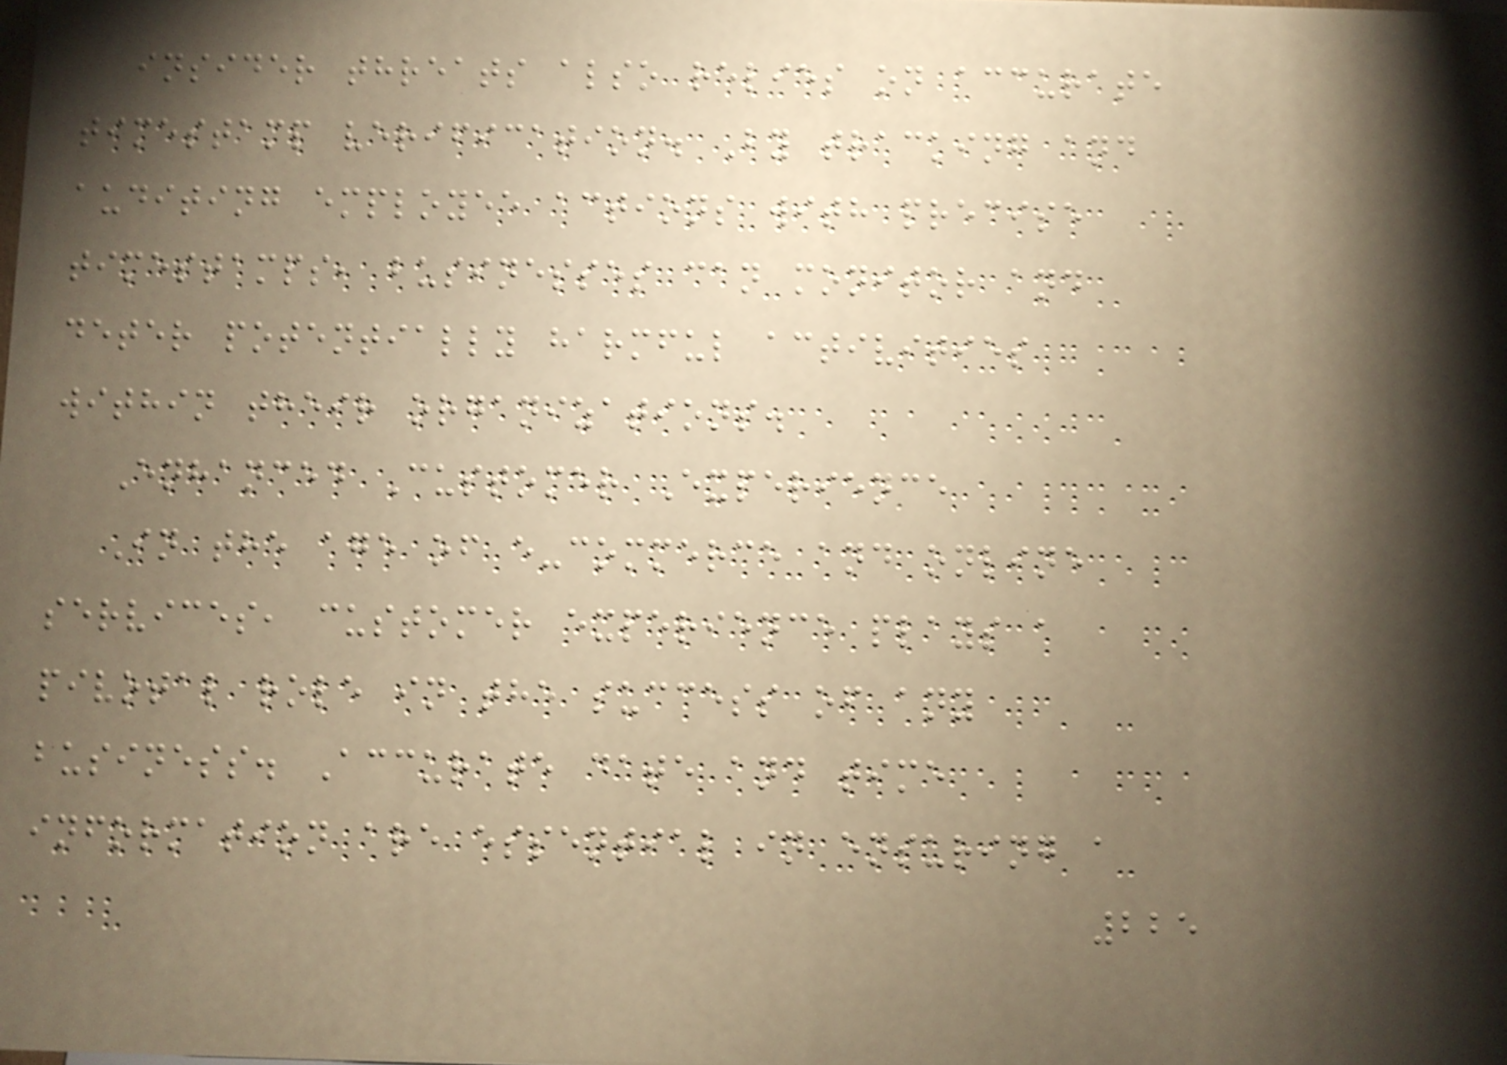insider threats also relies on accurate
timestamp verification. By tracking and
auditing employee actions with precise
timestamps, businesses can monitor and
deter potentially harmful activities
within their organizations.
Enhanced Customer Experience
In the age of e-commerce and online
services, customer experience plays a
pivotal role in the success of any
business. Accurate date and time
information are essential in ensuring a
225
